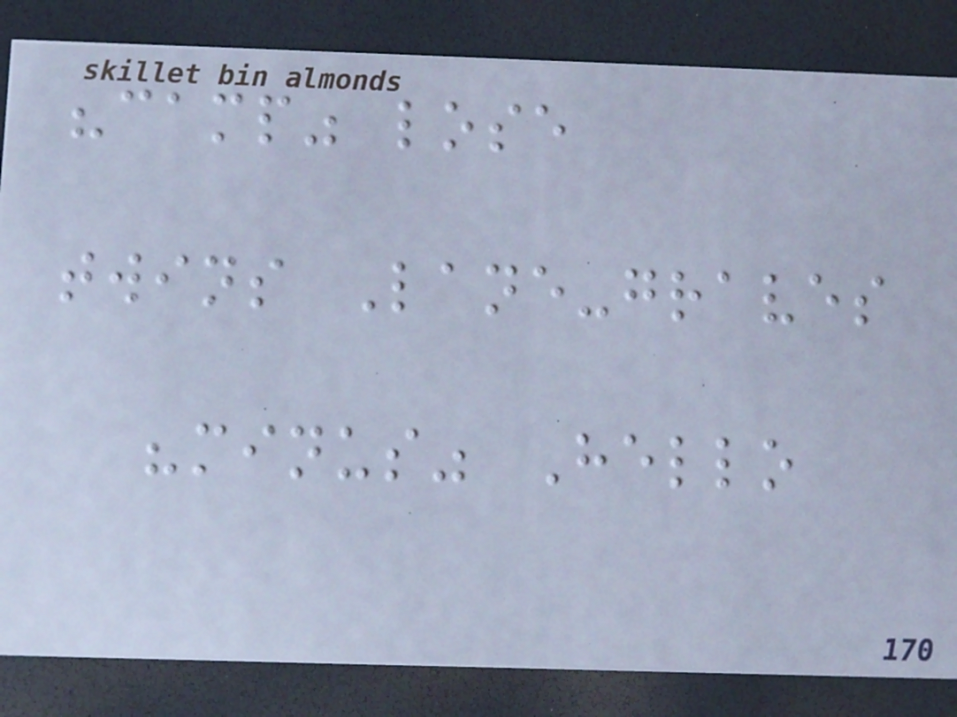"camp" lose
twins Lane-graves
"minus" Hello
